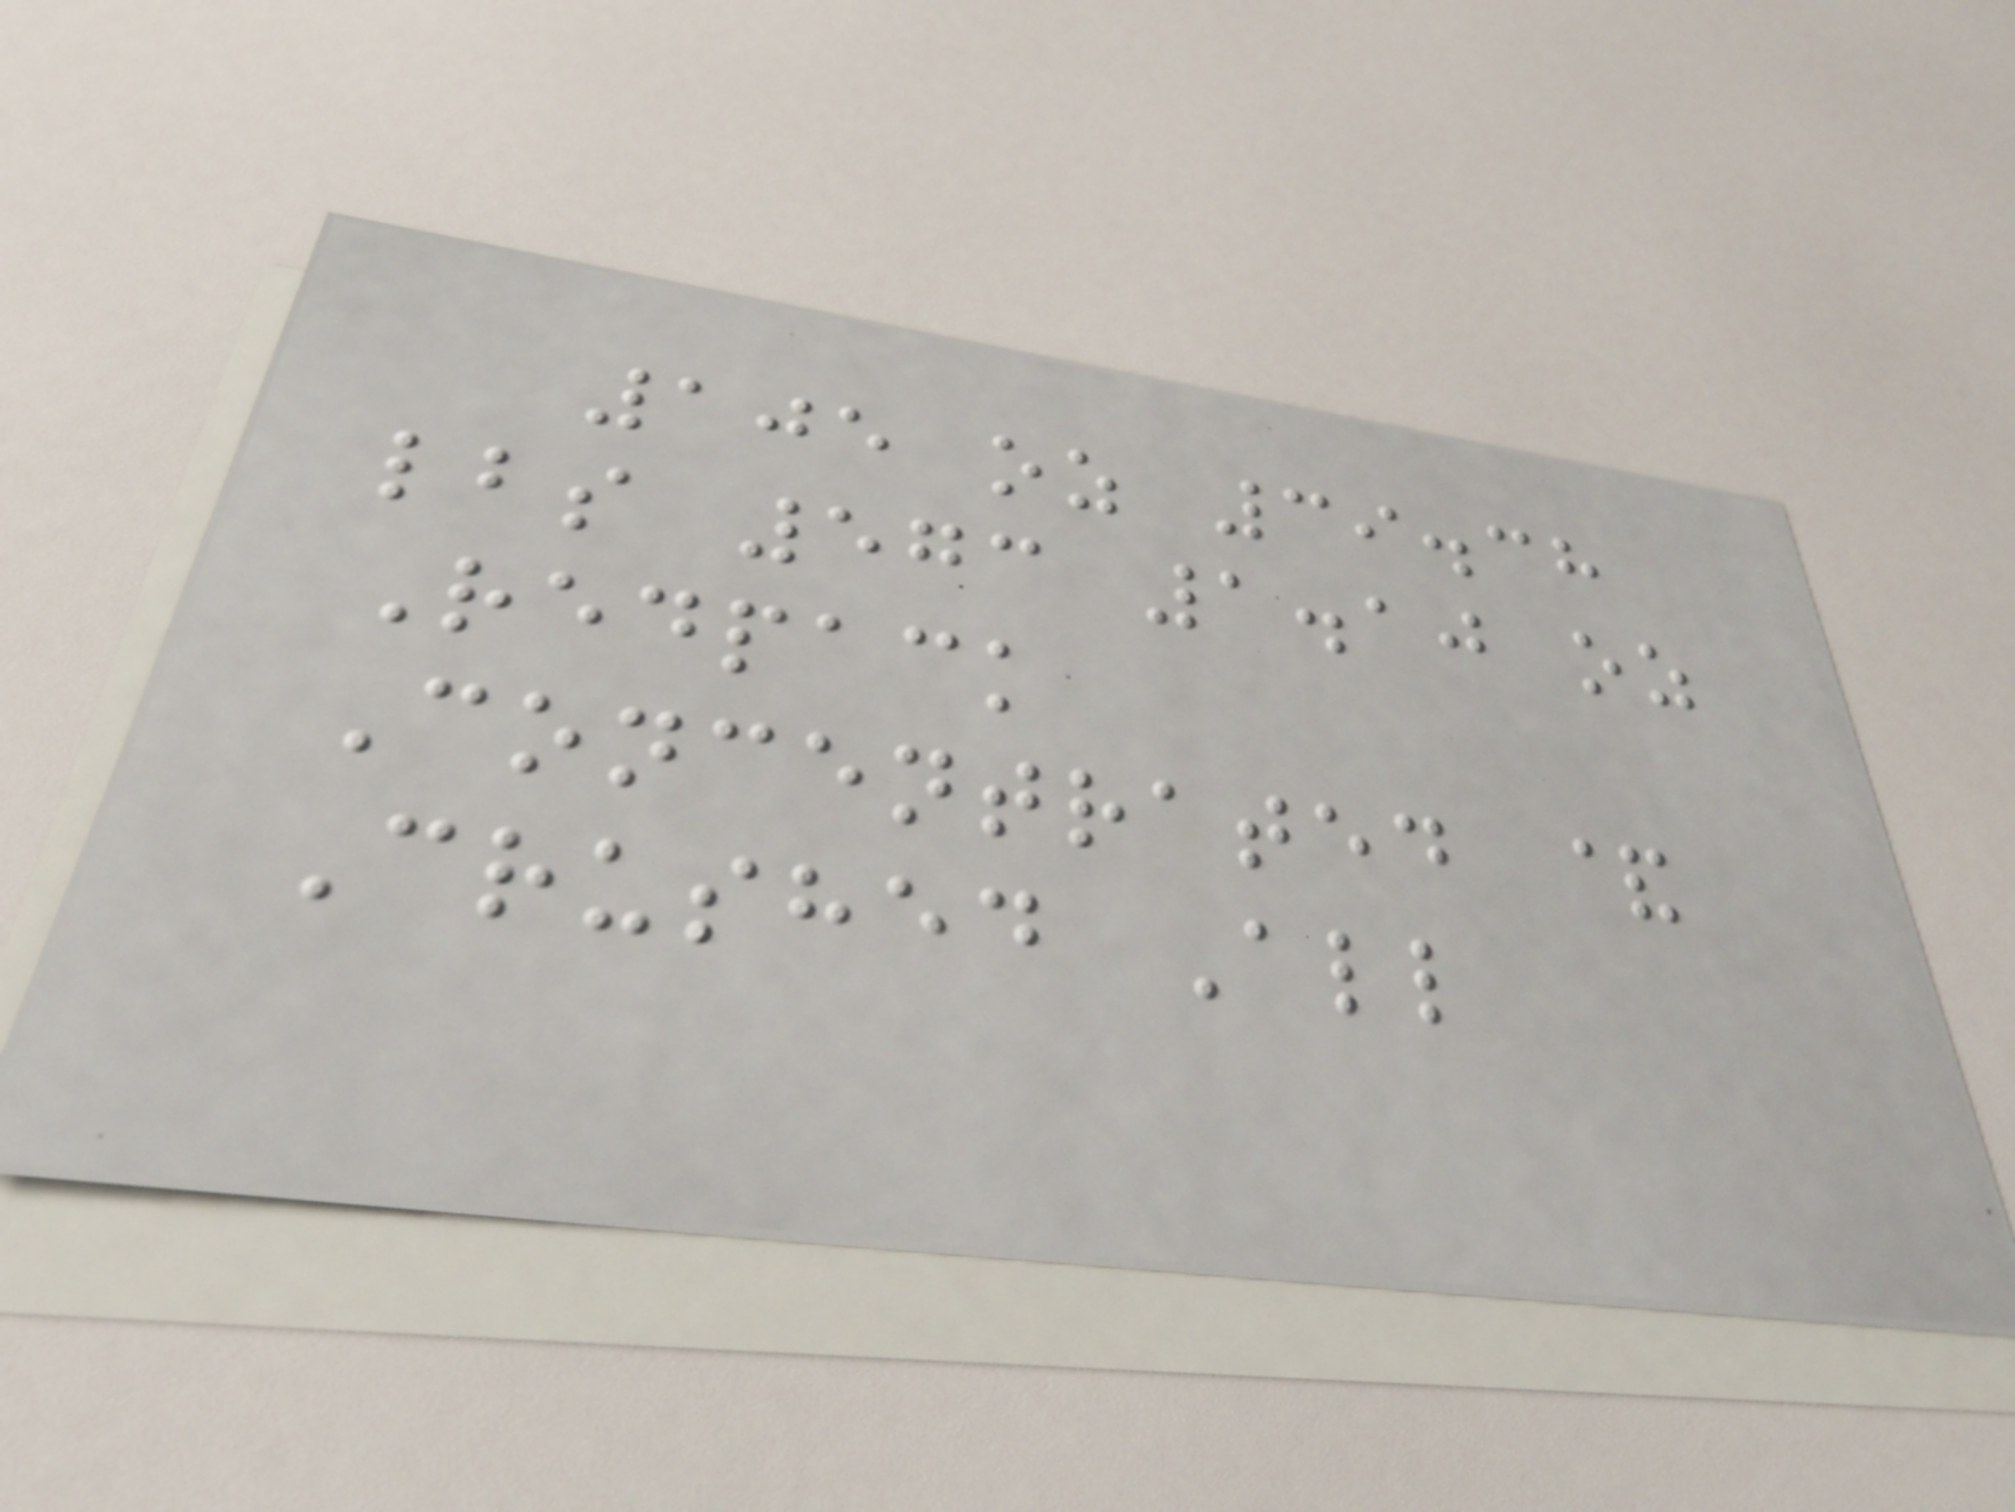105 oz 39.38
lbs 573 1.10 oz
Redpack
Concentrated &
Crushed All
